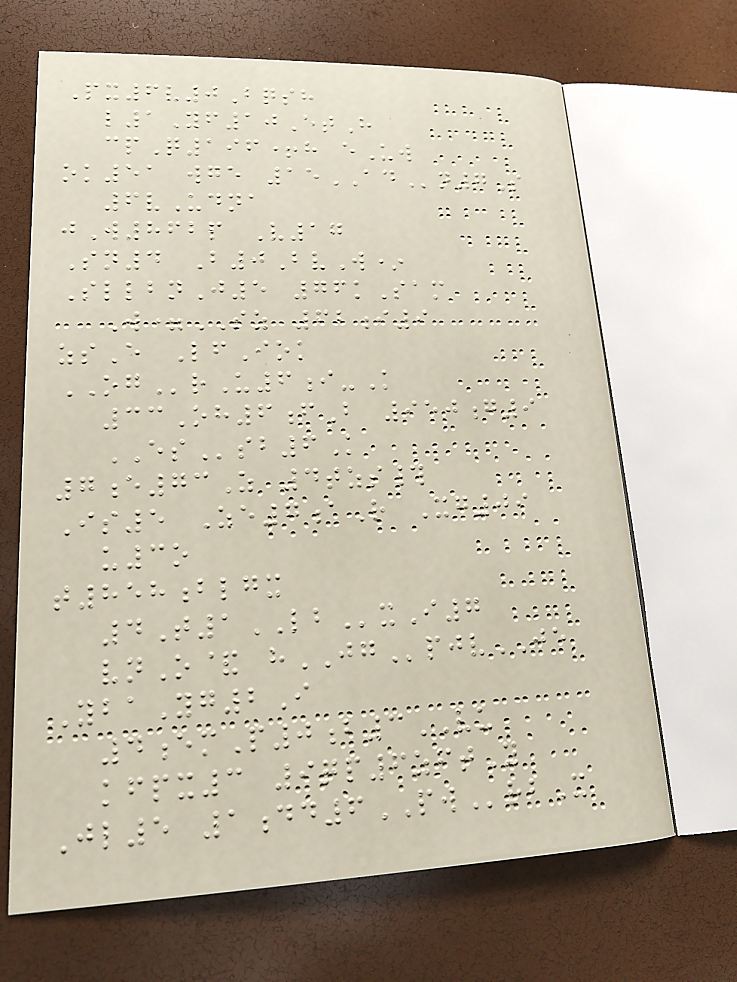Px6v0Bqsh
l1Yf10EtH
cpQ196+h eUw
ok51 wge 15ADn7S
6vUdna
jW862p V17
Sn4 B0BvW*
SllbnJ5 76kSam
W=SZ 62i9
zsE LfIok
OGrU6i-K
33Oh6fB 950g9
ESsb6K
7e73Z 4tzs#
Is5 Ze7aR Xg09
u3o
t858blgx
4T1LBxI7
vnO& hJGpjvJE
YbaYg2I
4emP0b3VU
kfpx3 9qp6zftY
Jl5 1dd6PWrbX
